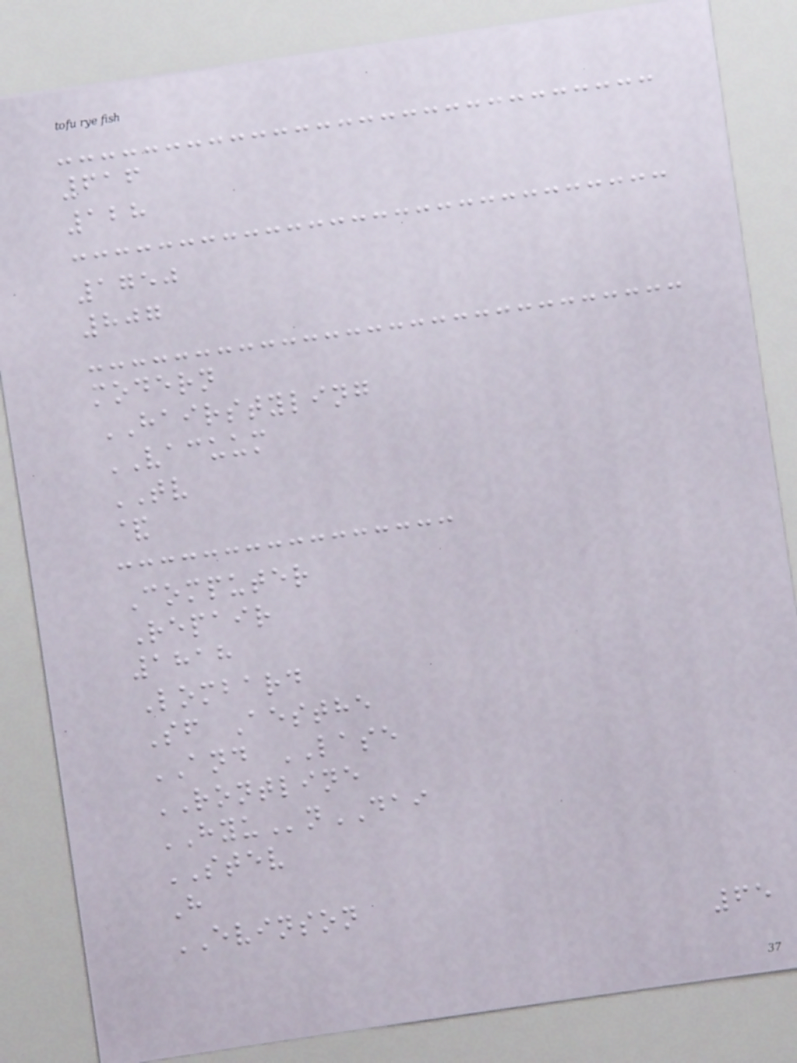616
128
1750
807
modern
HAIRSTYLING
VACUUM
TV
&
Computer
Repair
1818
Lombard
Sf Aesthe
AND LASE
RONTLINE
HYUnDAI
STEV
H
EVINSON
65
